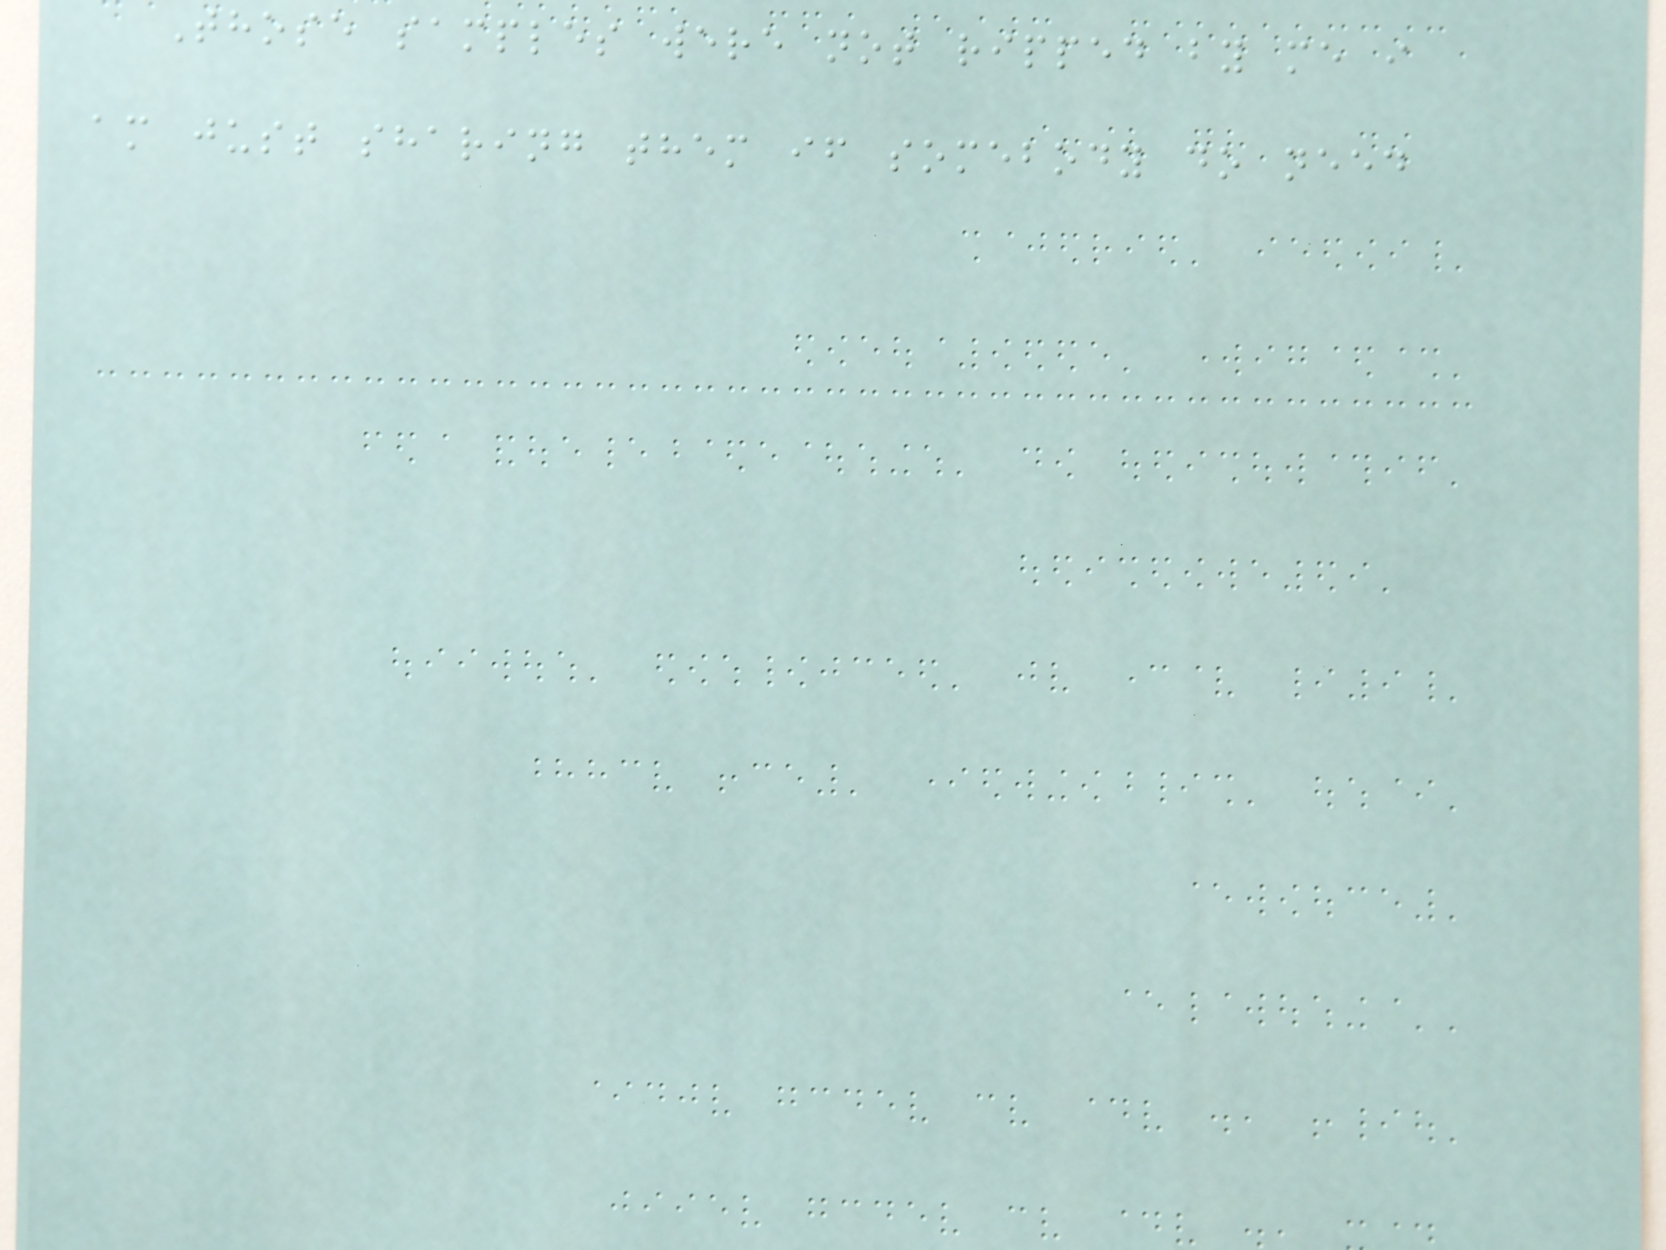Those samples were not ripped by me i
am just sharing them if somebody do need
